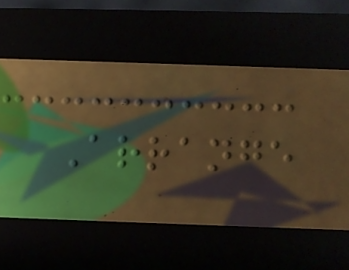Arrange
